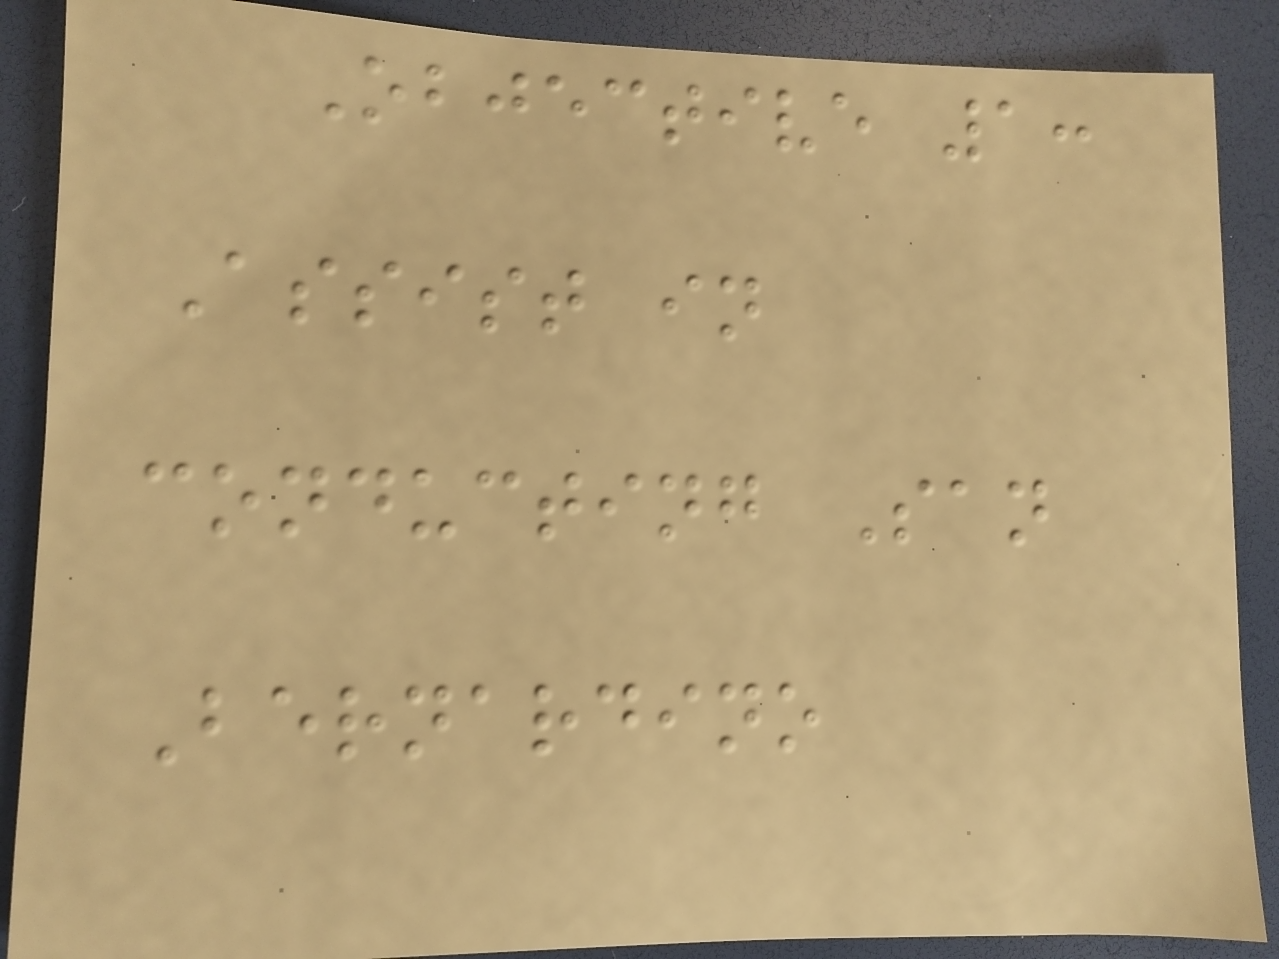Objective 1:
Assist in
conducting San
Bernardino
